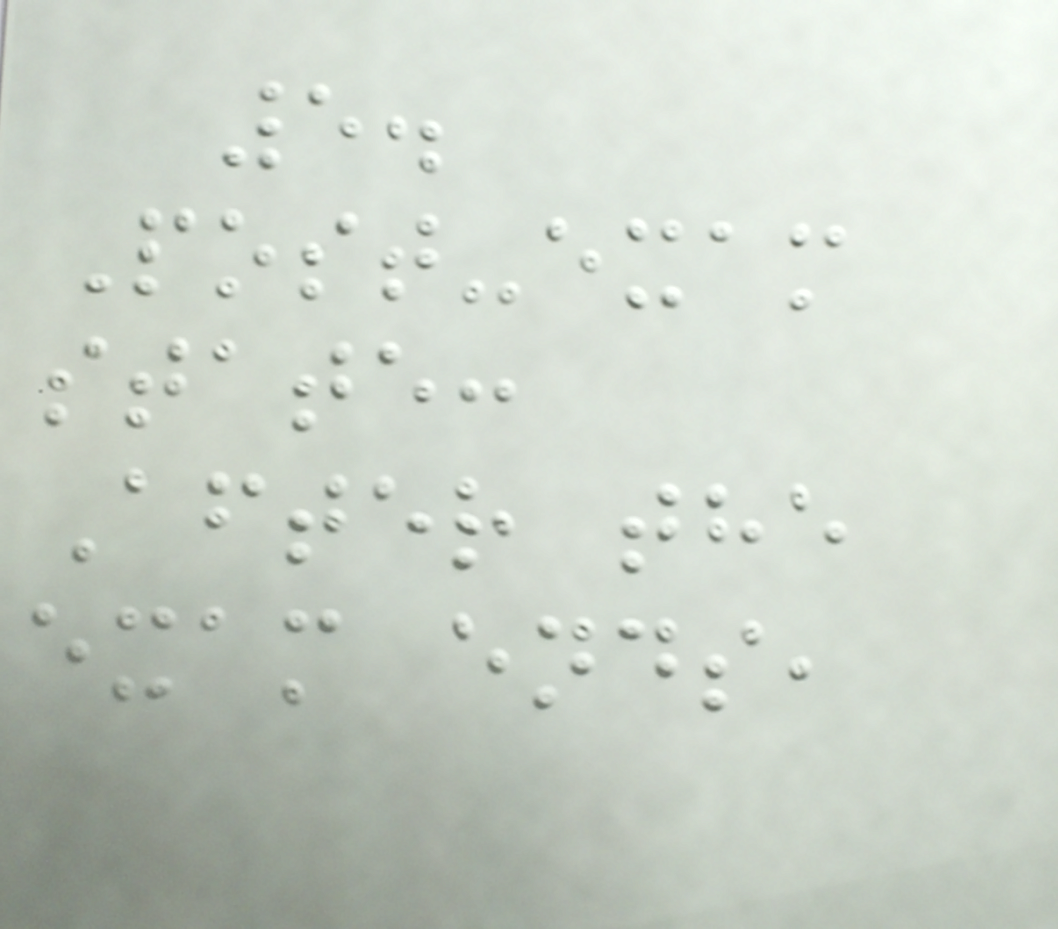5.
Post-exam
state:
After the
exam ends,
